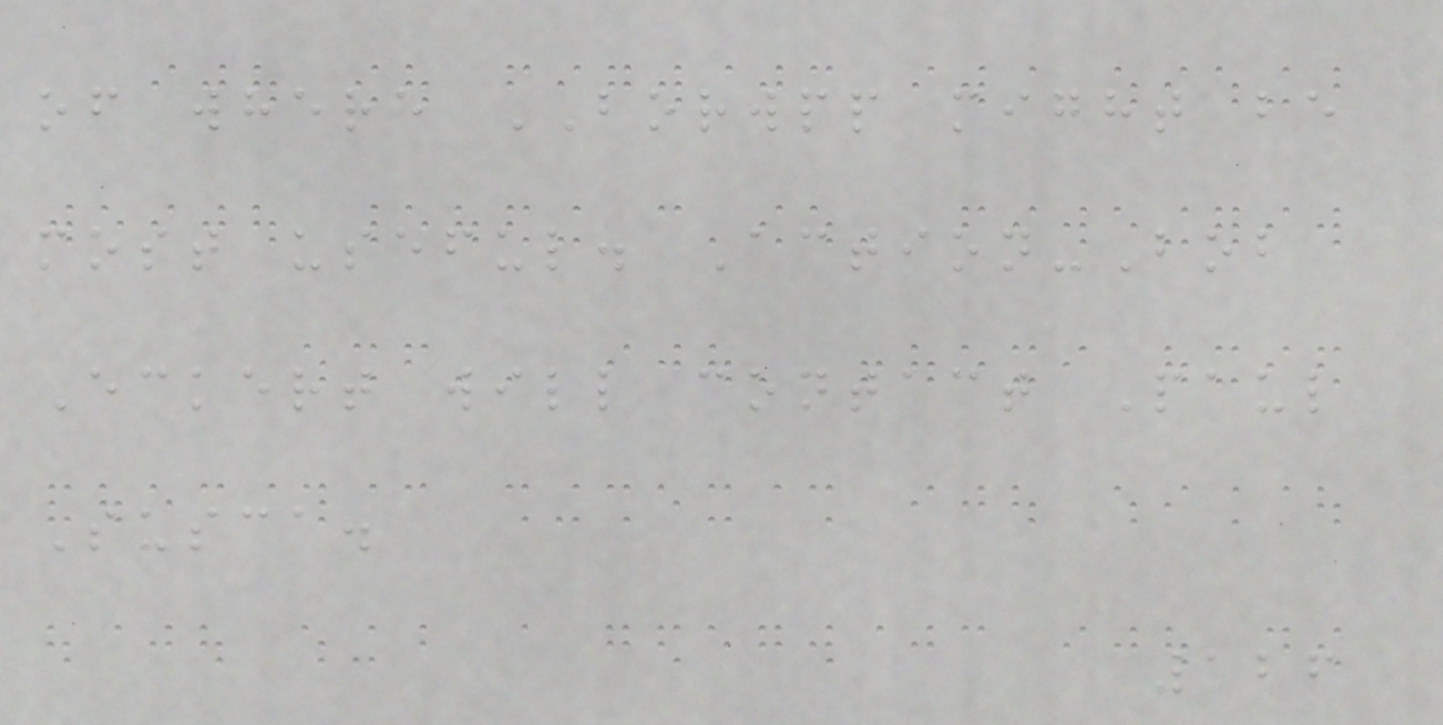of where BORWPP might be
most useful. Action-Bob
Eckert will contact Paul
Susca.
126
